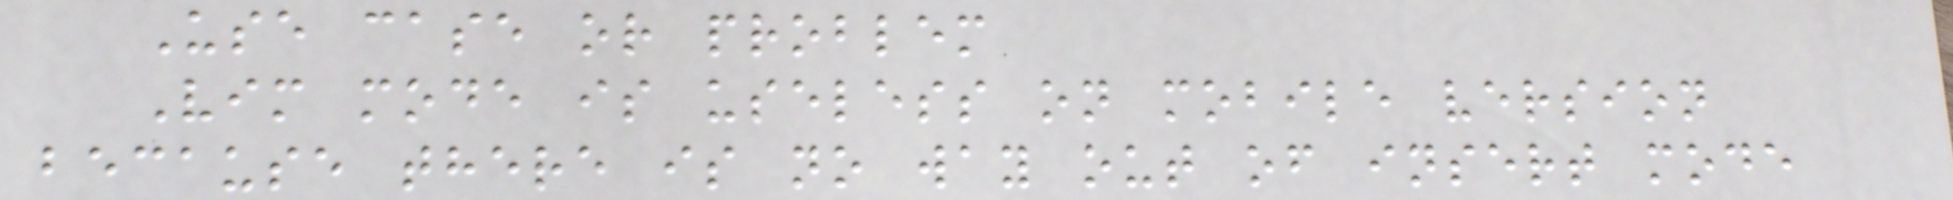Use case or problem
Vim mode is useless on mobile version
because there is no way out of insert mode
